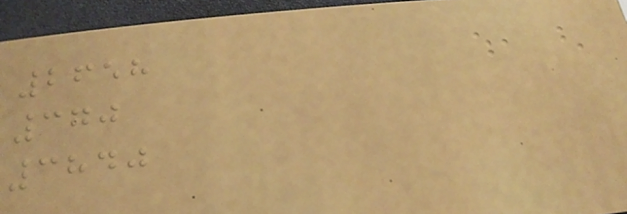2658
370
3840
